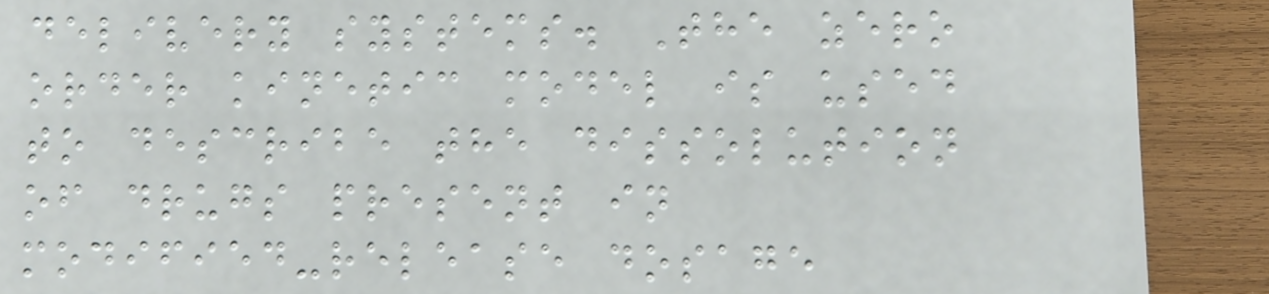delivery systems. The zero
order kinetic model is used
to describe the dissolution
of drugs present in
modified-release dosage
